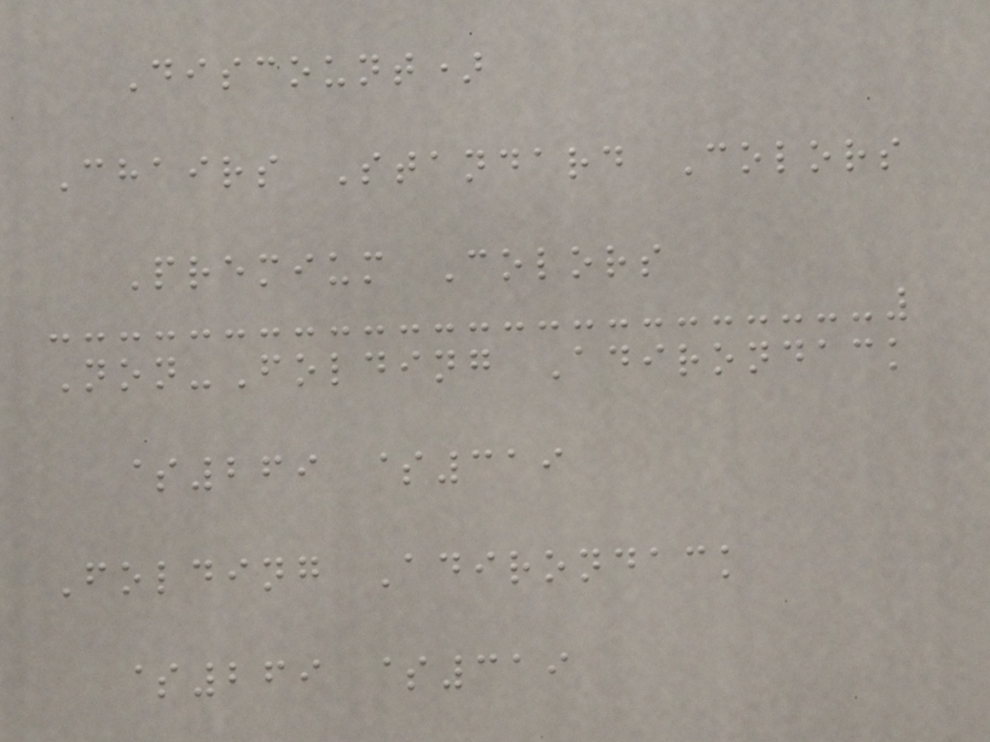Discount)
Chairs Standard Colors
Premium Colors
Non-Folding Adirondack
$269 $319
Folding Adirondack
$269 $319
